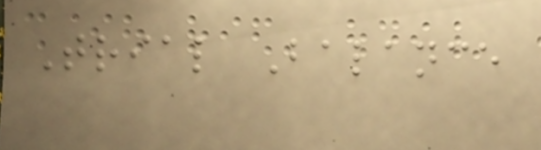Trial Balance
